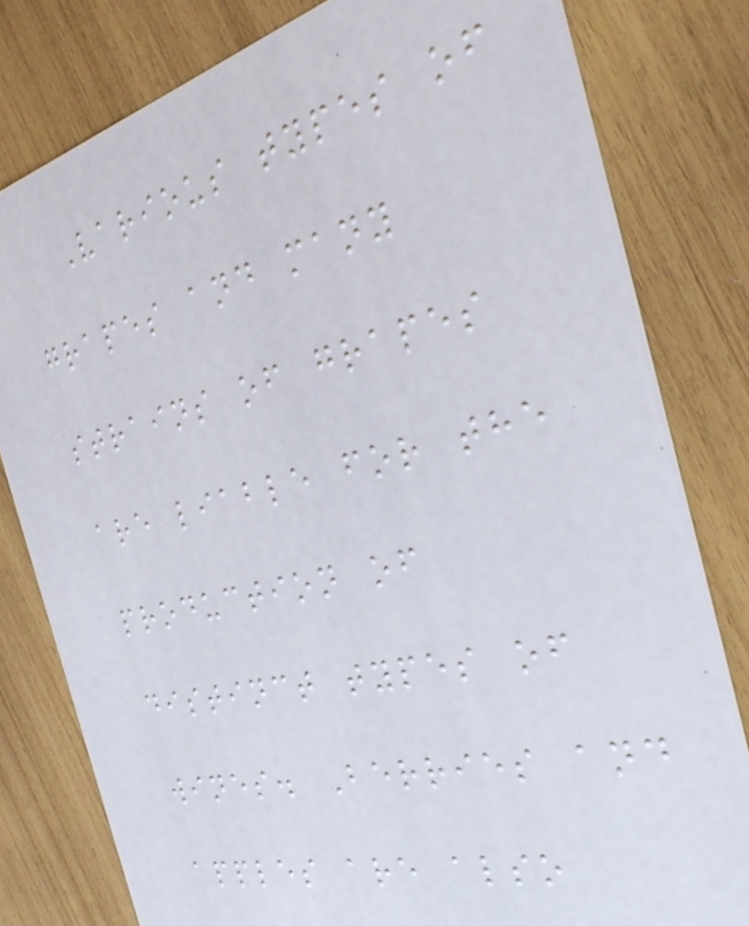Various types of
grapes and many
strains of grapes
are liable for the
production of
distinct types of
wines. Berries and
apples are also
